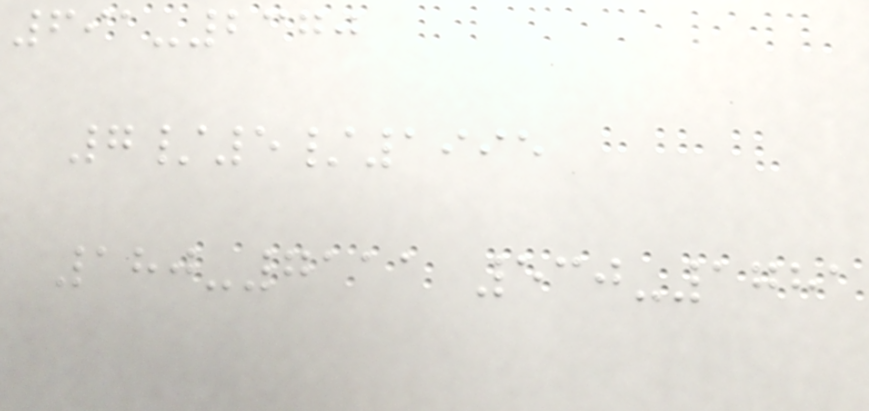691-2370
7/5/1995
180-7111 530-1781
